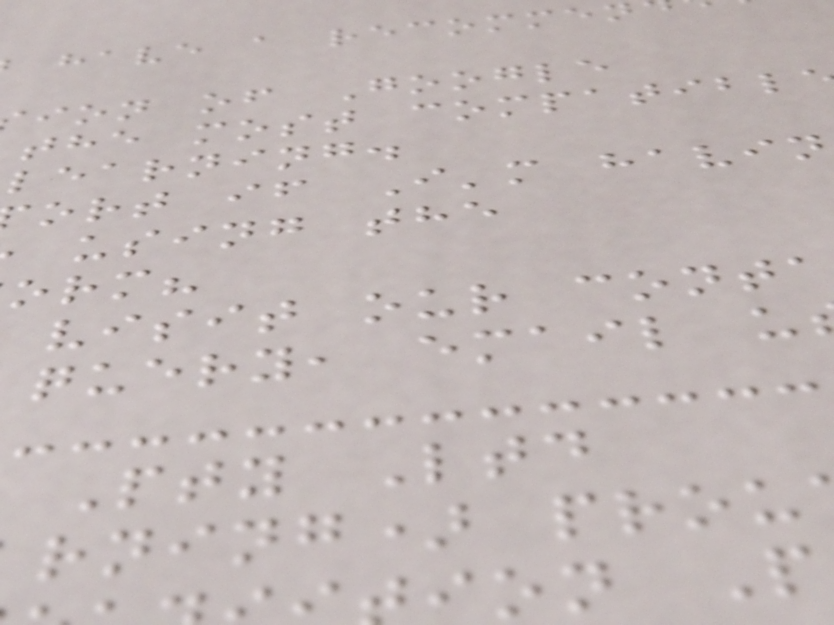have a recomme
ion of Google
the most compatibl
learning.
ort if I'm havin
using the
visit our conta
query, email u
Pty Ltd
rning) prou
